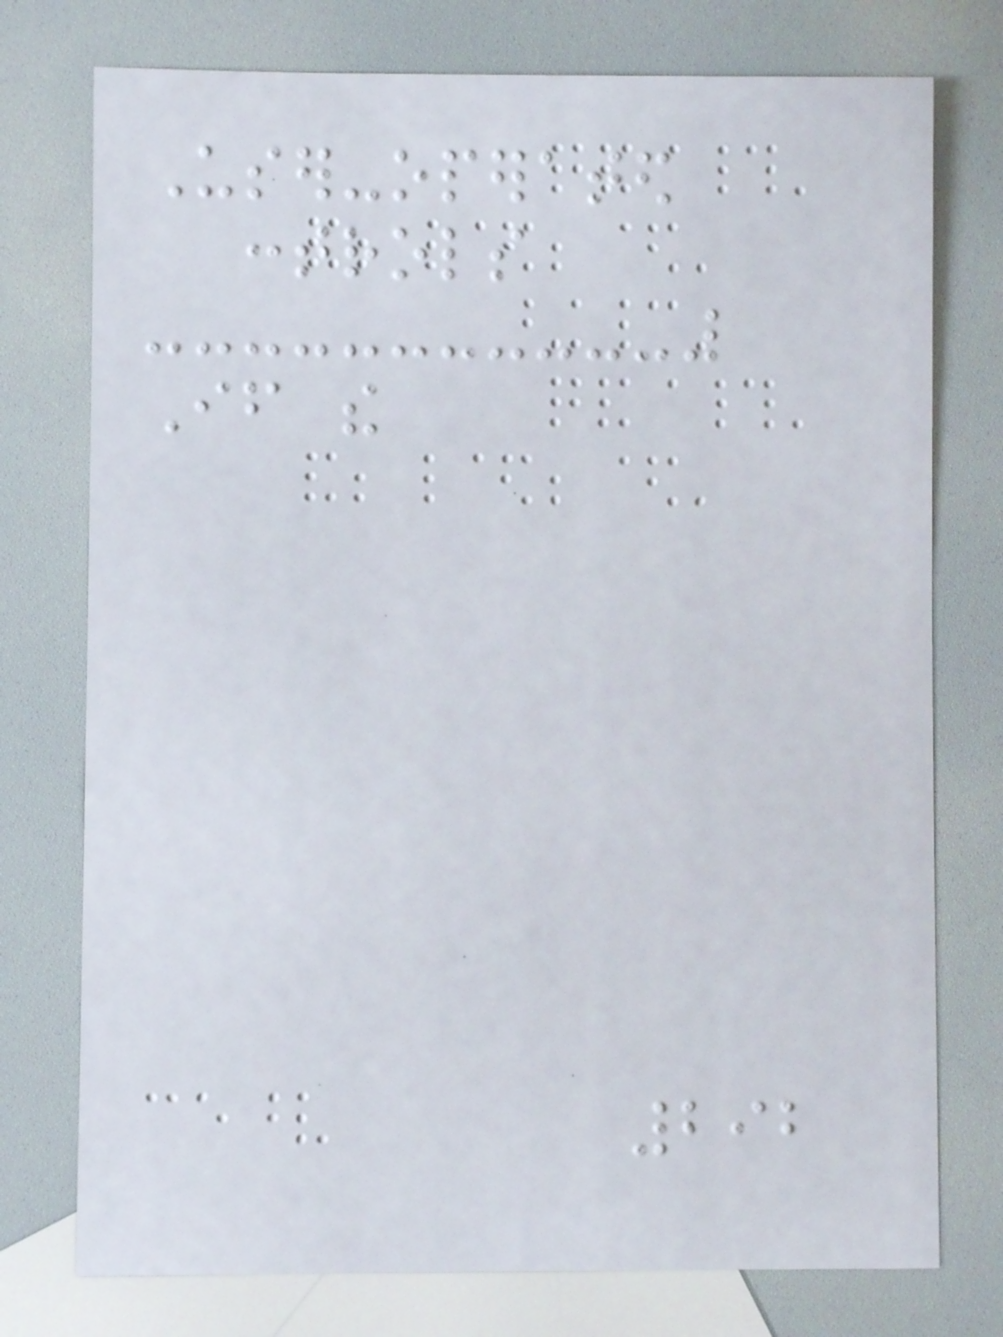User-operated
controls
If the
292
